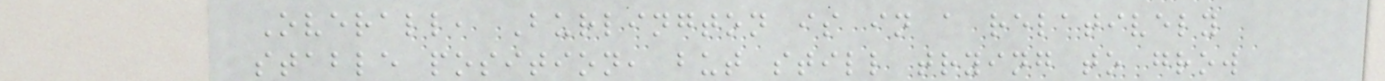Overall, Burlington is in a relatively
stable position, but still trying to grow
